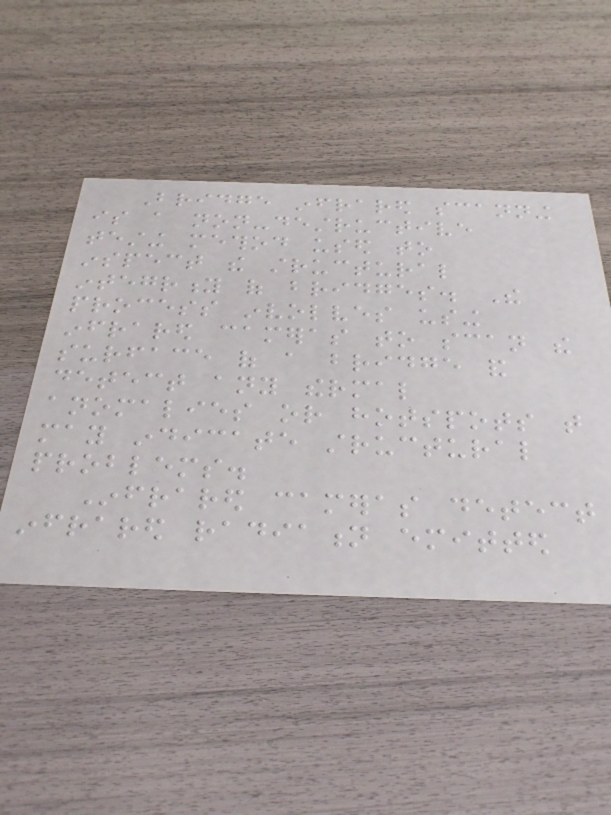Bridge infrared scanning
is a non-destructive
testing method used to
inspect the structural
integrity of bridges. The
process involves using
infrared cameras to scan the
surface of a bridge and
detect any thermal
anomalies or hotspots that
may indicate structural
problems.
Infrared cameras detect
infrared radiation emitted
